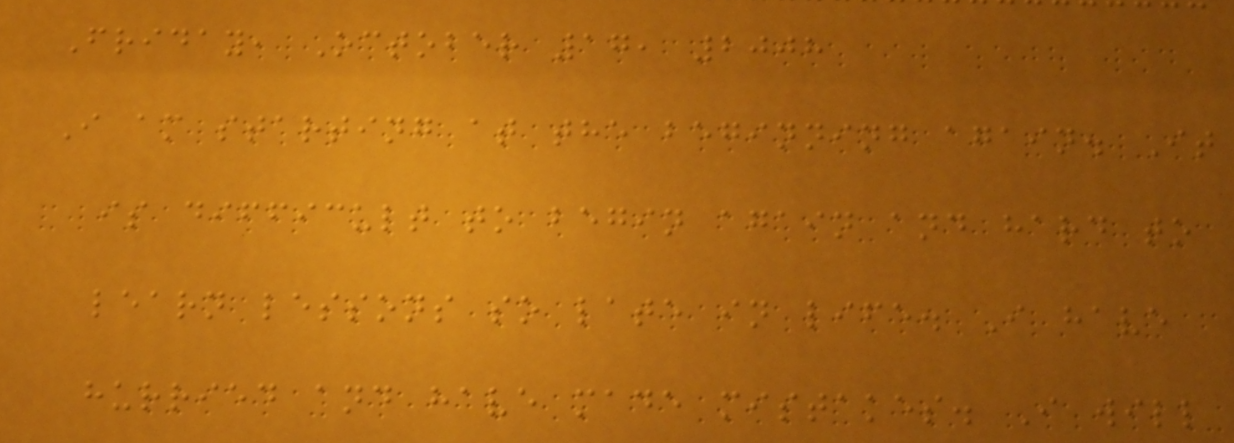Friday, October 17, 2008
I am starting at the beginning again. It
is difficult to begin again and hard to
learn lessons so late in life. I have
hurried and have made mistakes. I will
